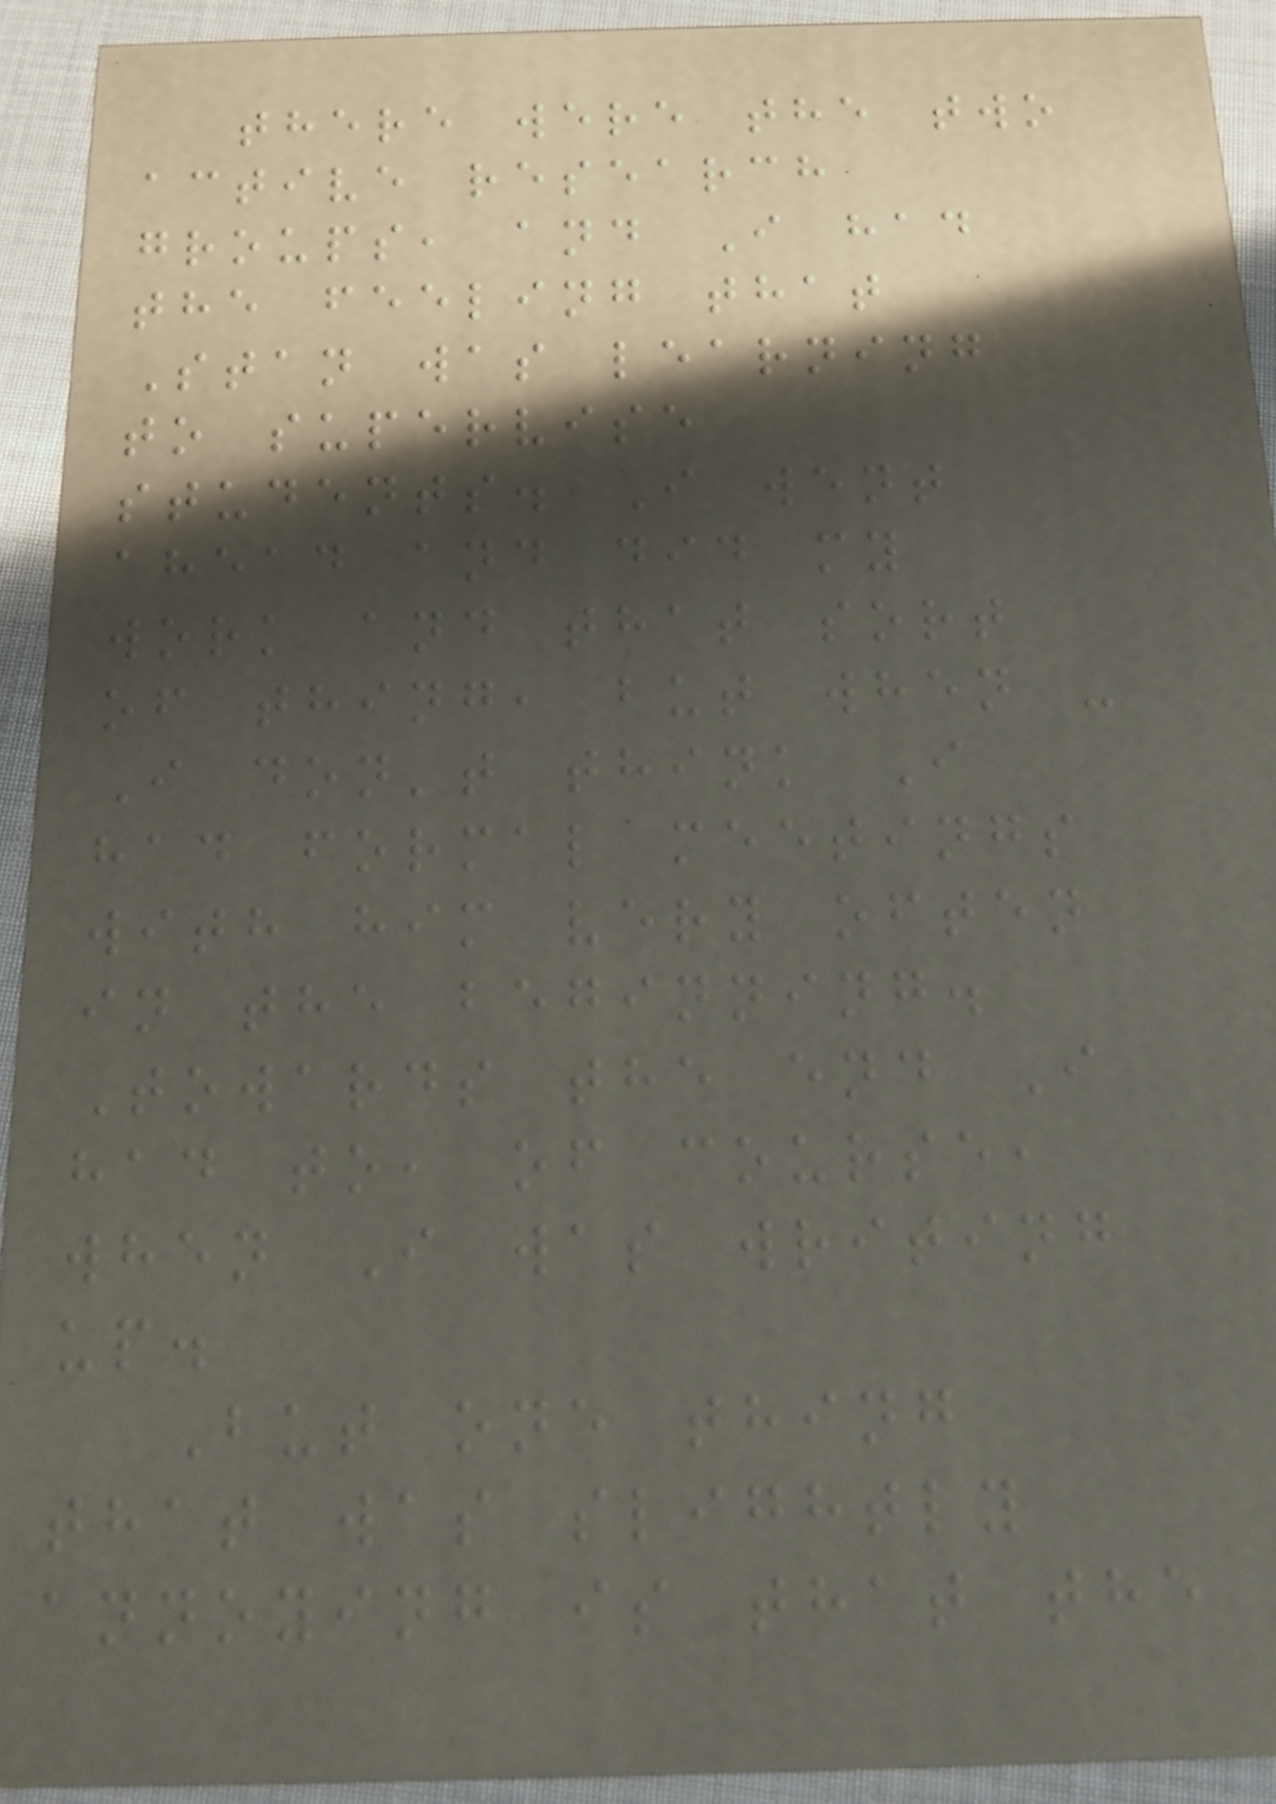there were the two
active research
groups, and I had
the feeling that
Stan was learning
to supervise
students. I went
ahead and did my
work and that sort
of thing, but when -
I don't think I
had formal meetings
with him very often
in the beginning.
Towards the end I
had to, of course,
when I was writing
up.
But one thing
that was slightly
annoying is that the
